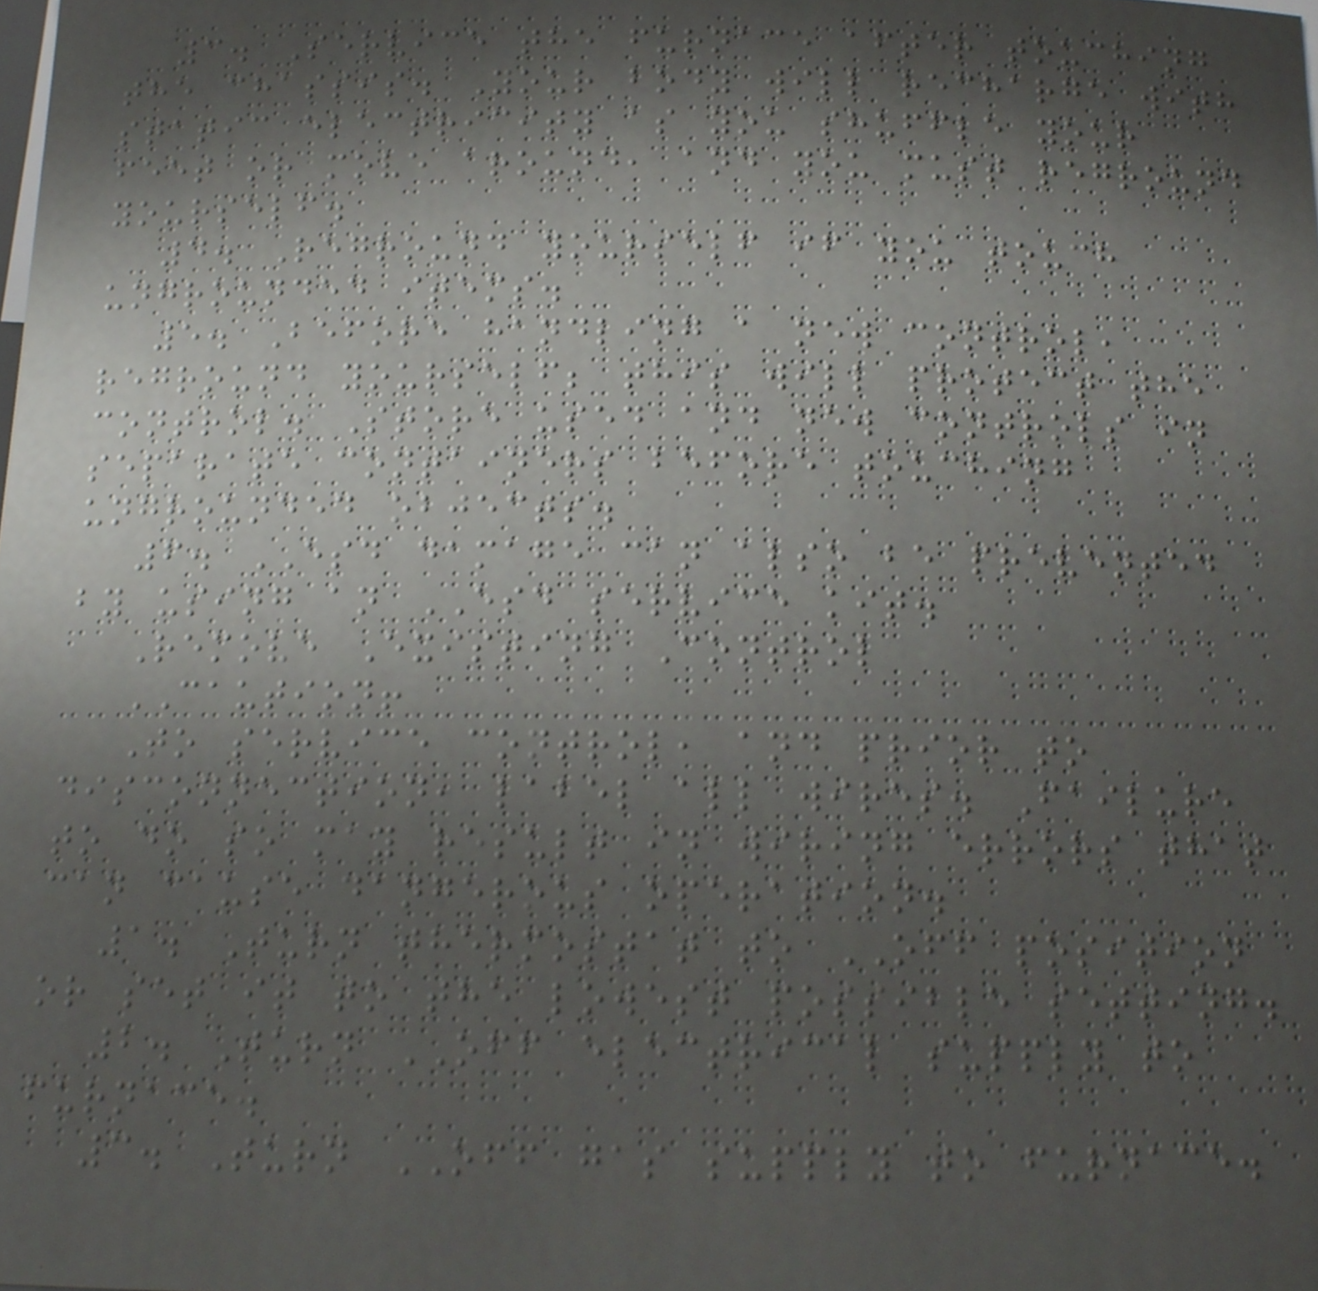3. Service the furnace after touching
the chassis. Your body will recharge with
static electricity as you shuffle your
feet or move around, and you must reground
yourself.
4. Reground yourself if you touch
ungrounded items.
5. Before handling a new control,
reground yourself; this will protect the
control. Store used and new controls in
separate containers before touching
ungrounded objects.
6. ESD damage can also be prevented
by using an ESD service kit.
Remove Existing Control
CAUTION!
To service control, and prior to
disconnection, label all wires. Failure
to do so may result in wiring errors that
can cause dangerous operation.
1. Turn thermostat to OFF position
or set it to the lowest possible setting.
2. Turn OFF electrical supply to
furnace.
3. Turn OFF gas supply to furnace.
